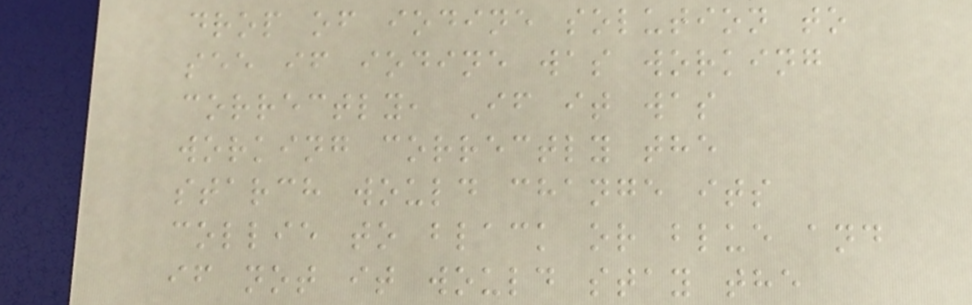drop of iodine solution to
see if iodine was working
correctly, If it was
working correctly the
starch would change its
collie to black or blue and
if not it would stay the
